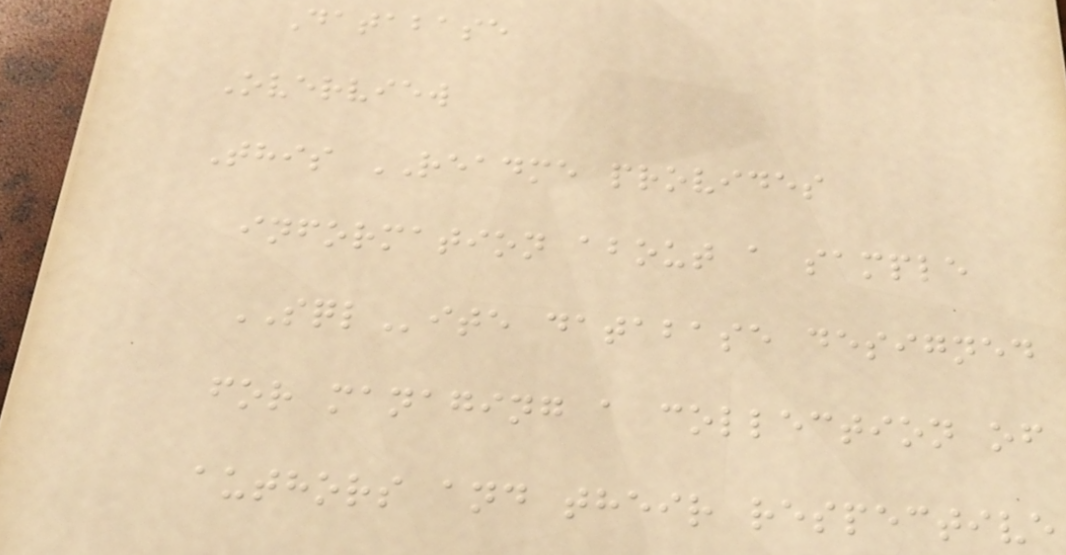Database
Overview
This README provides
information about a sample
SQLite database designed
for managing a collection of
authors and their respective
